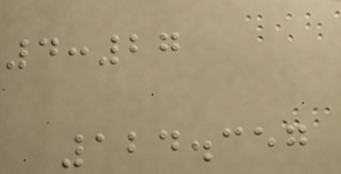4:27
124.357
